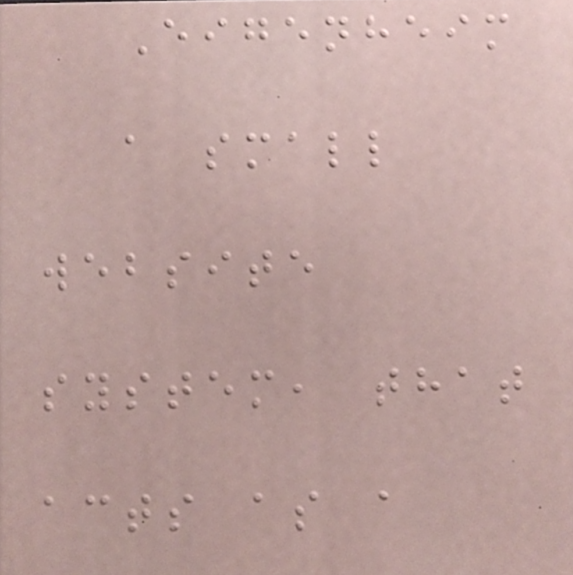Eigenheim
a small
website
system, that
acts as a
